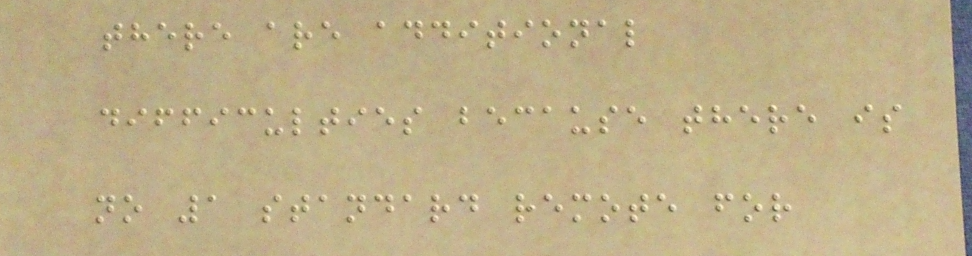there are additional
difficulties because there is
no 1 standard remote for
